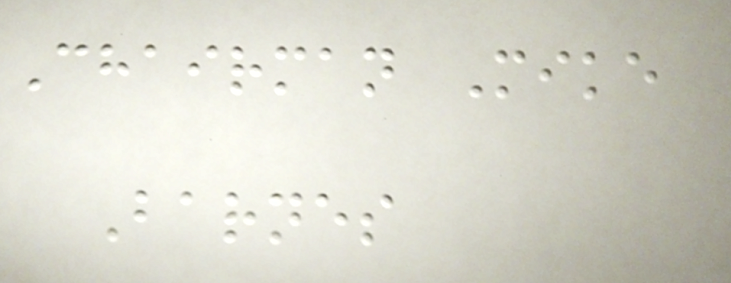Chairman Mike
Barnes
